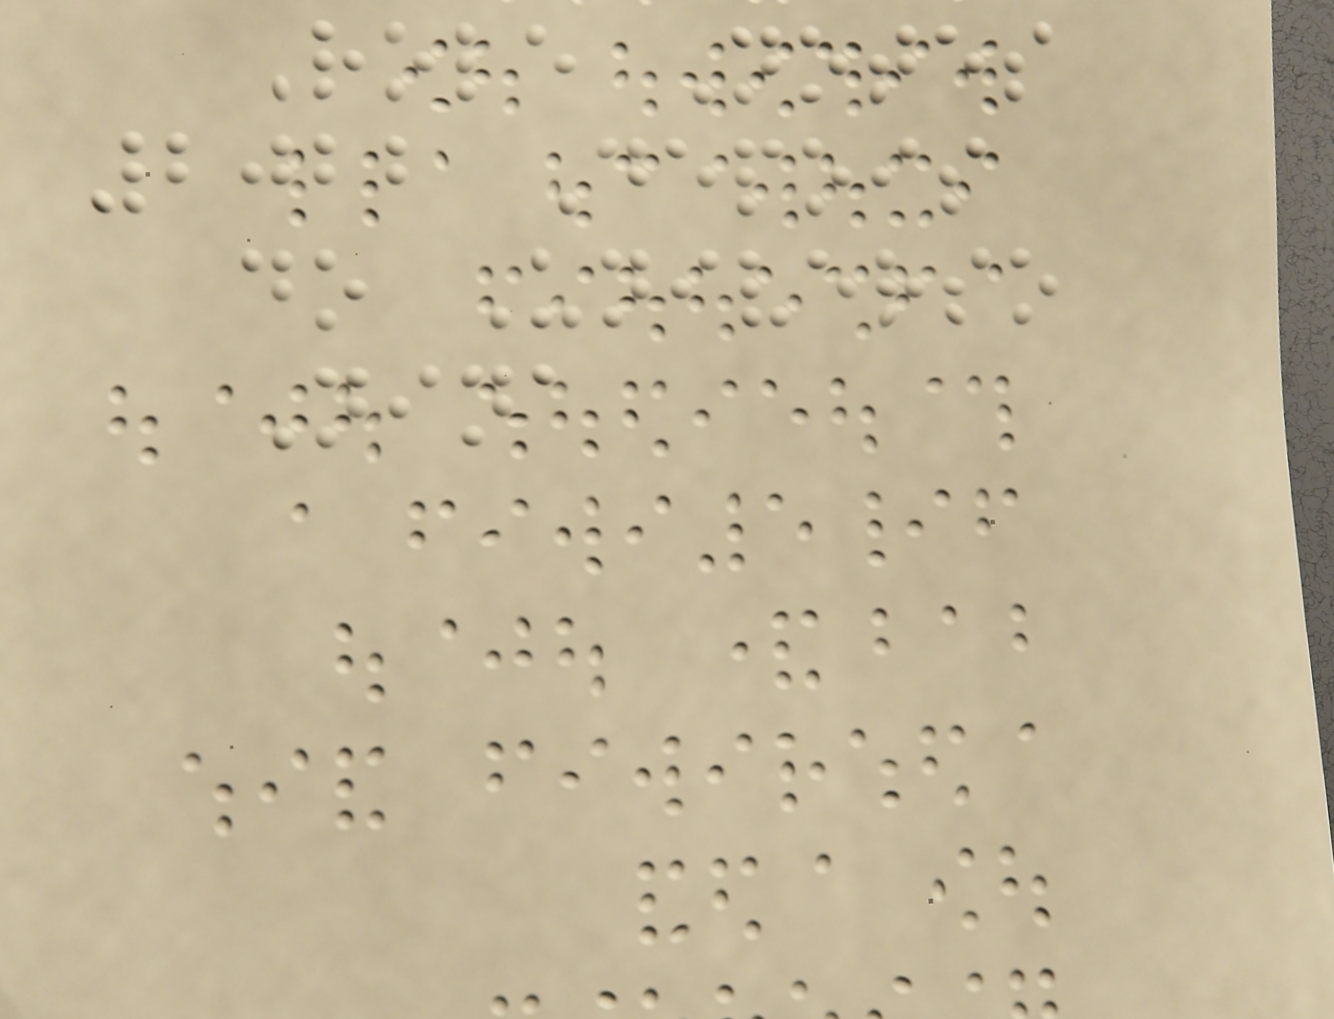Role Notes
2022 Depois
do Universo
Nina
